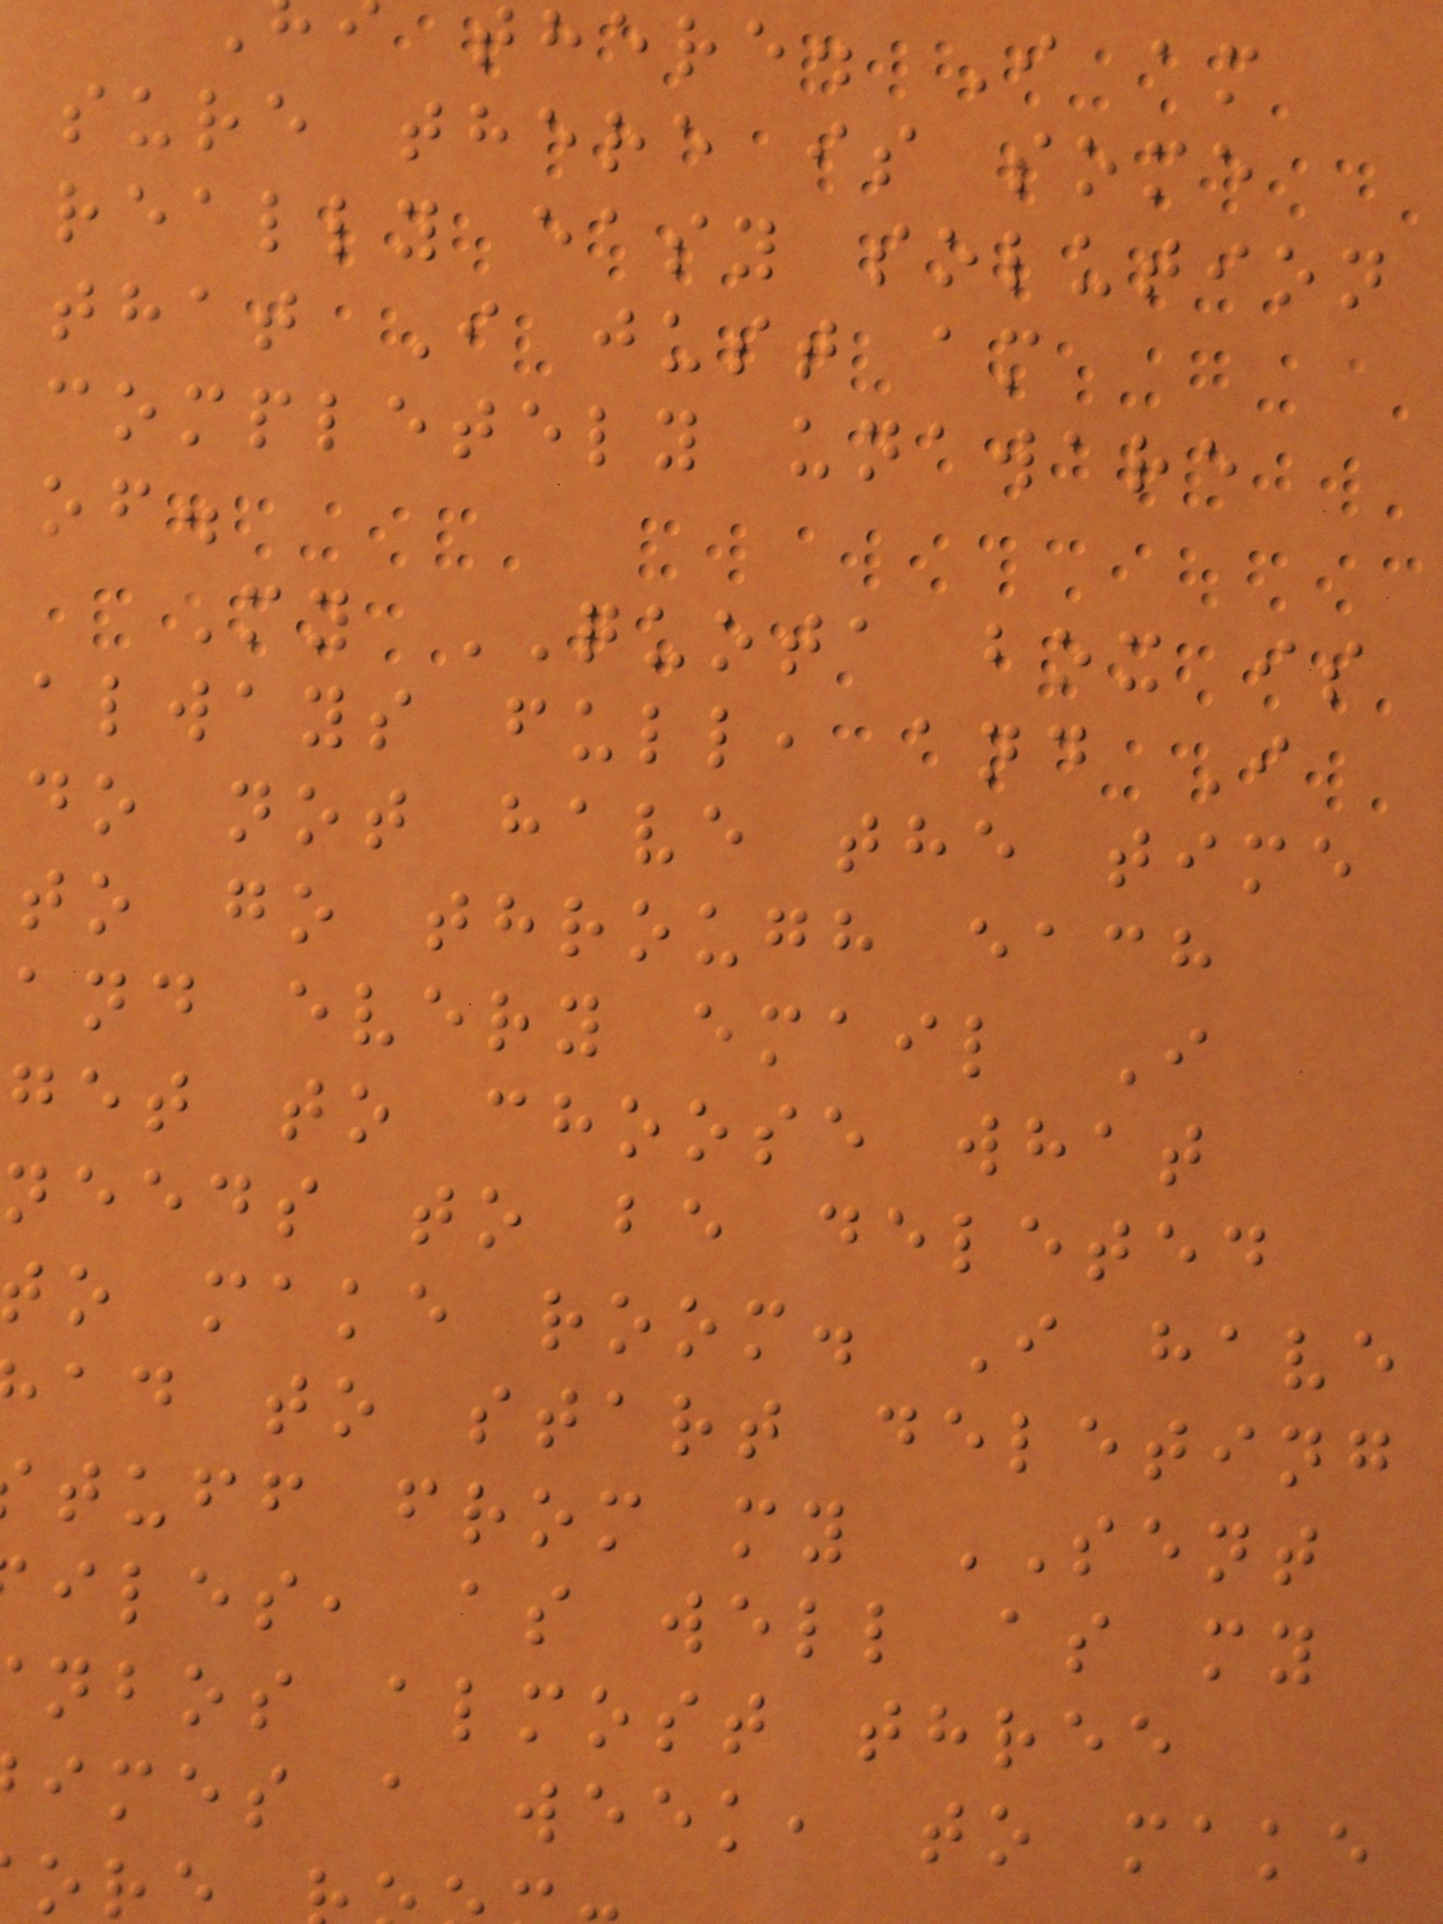there. I am
sure there is some
really easy solution
that I just am
completely unaware
of.
My QUOTA box is
always full, and I
do not have the time
to go through each
and every email I
get to choose what
needs to be deleted
o make room. I have
ad to start deleting
tuff from my SENT
iles, as well as my
nbos almost three
imes a week, to make
